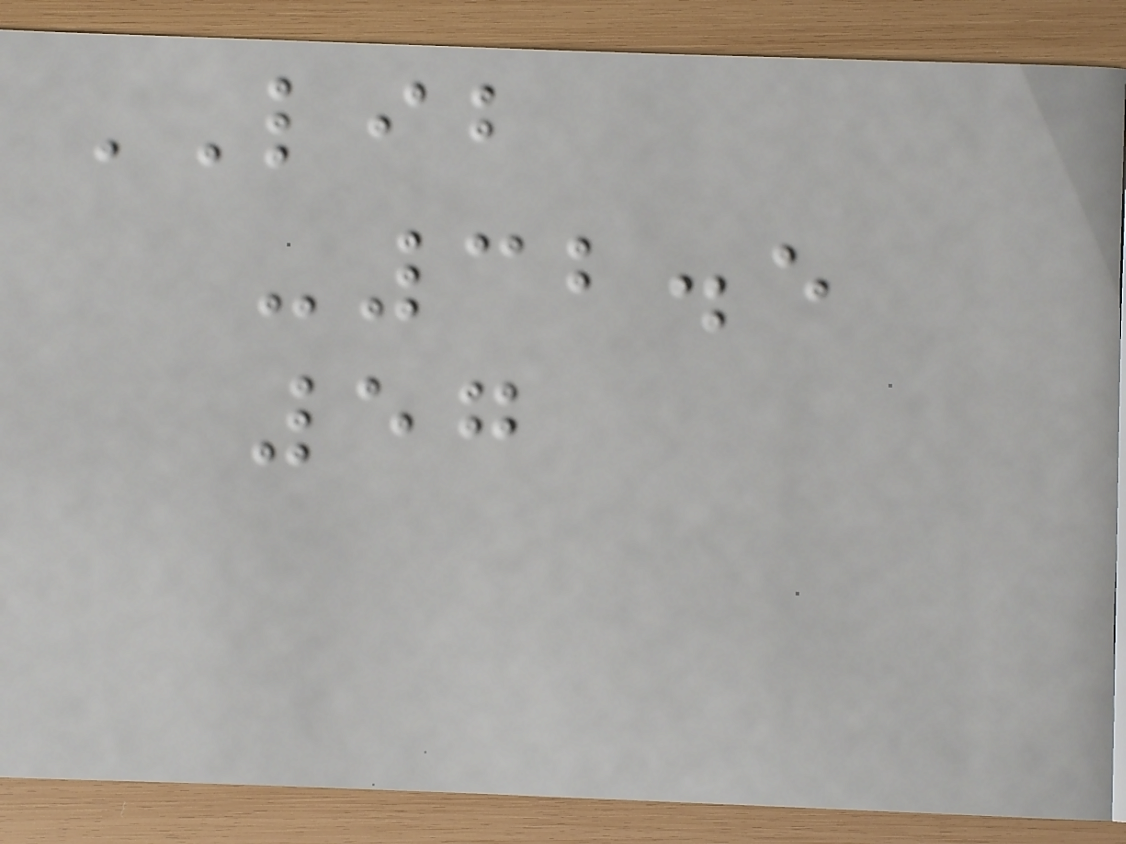LIB
-32.5
57
